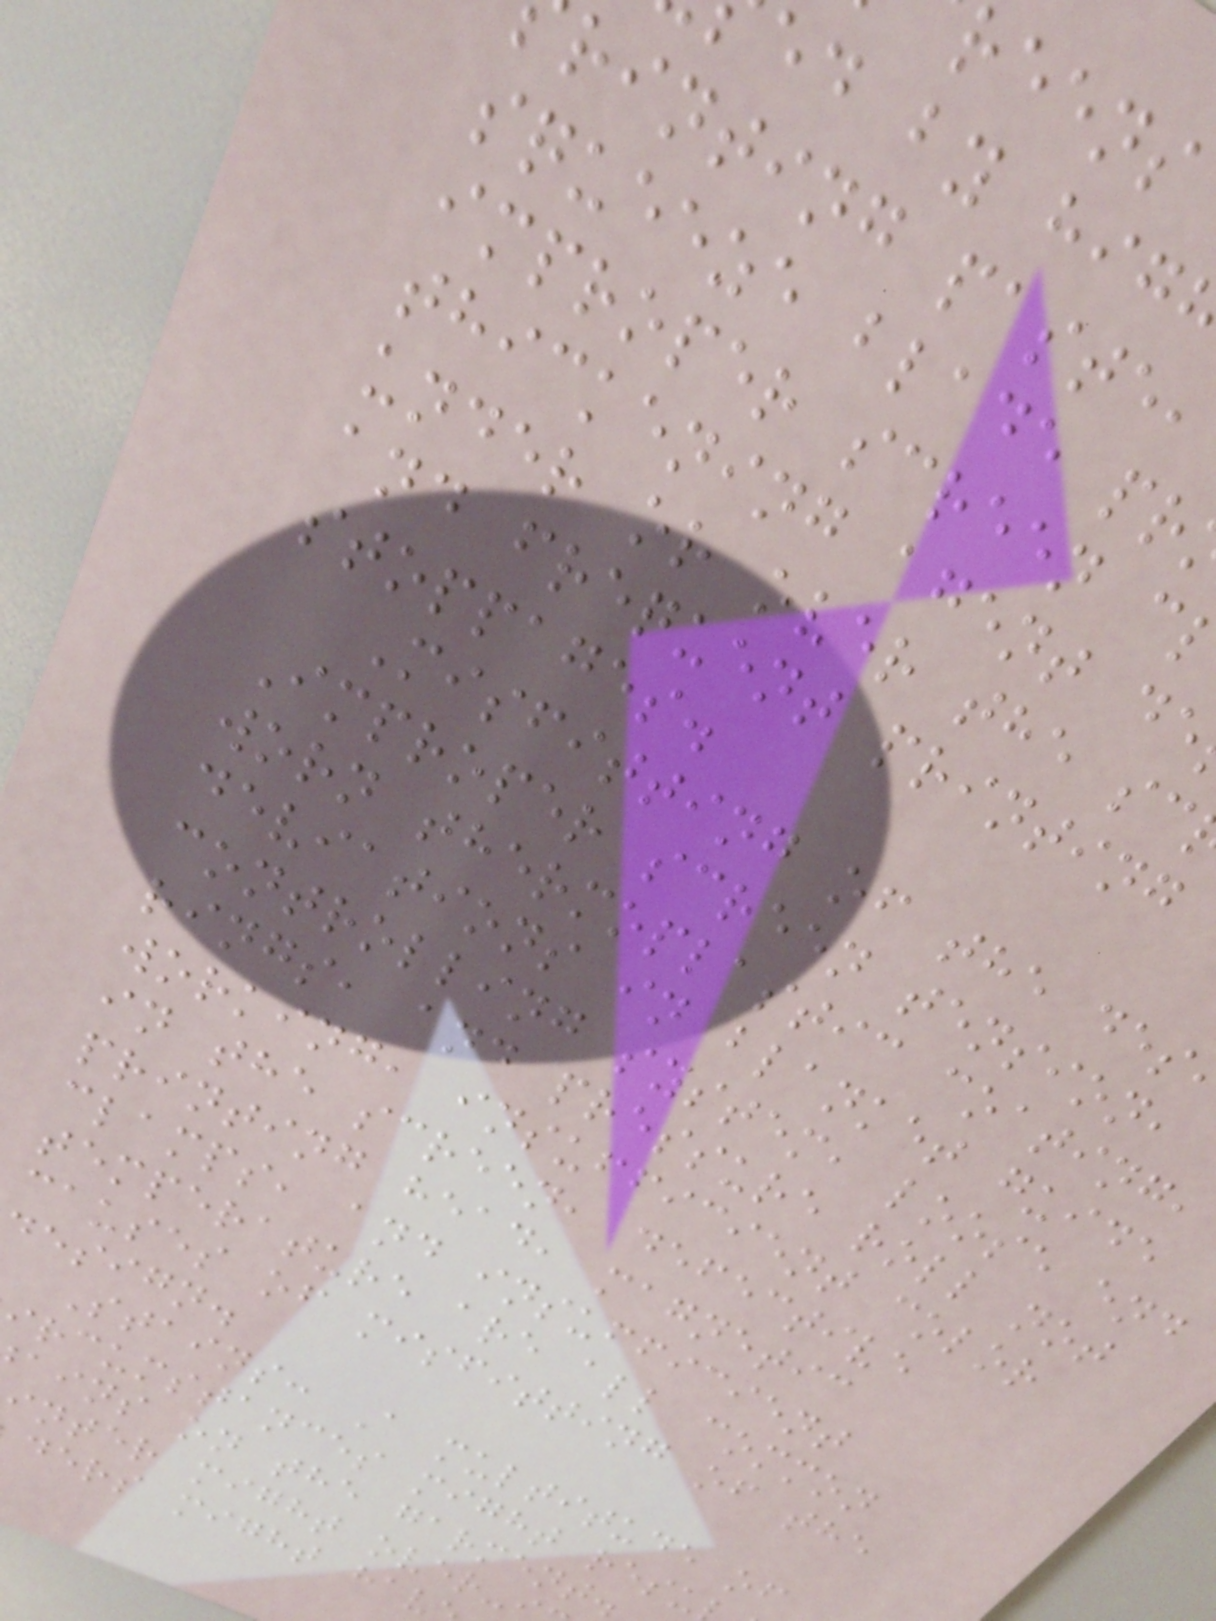ed by hig
rinting paste,
squeeze blade pr
improper screen c
thickening agent de
under or over the sc
and frequent printing
stoppages.
Misfitting of the des
Improper screen tension,
worn thermoplastic coating,
deviations in blanket guide
controlling system, loose end
rings, and pressure roll not
working, insufficient color
in the screen, defective
printing head, magnetic
clamps, and insufficient
temperature are all common
causes of misfitting of the
design.
Stains: A multitude of
ircumstances might resu
ains on the garment.
inter might over-
ders might hav
